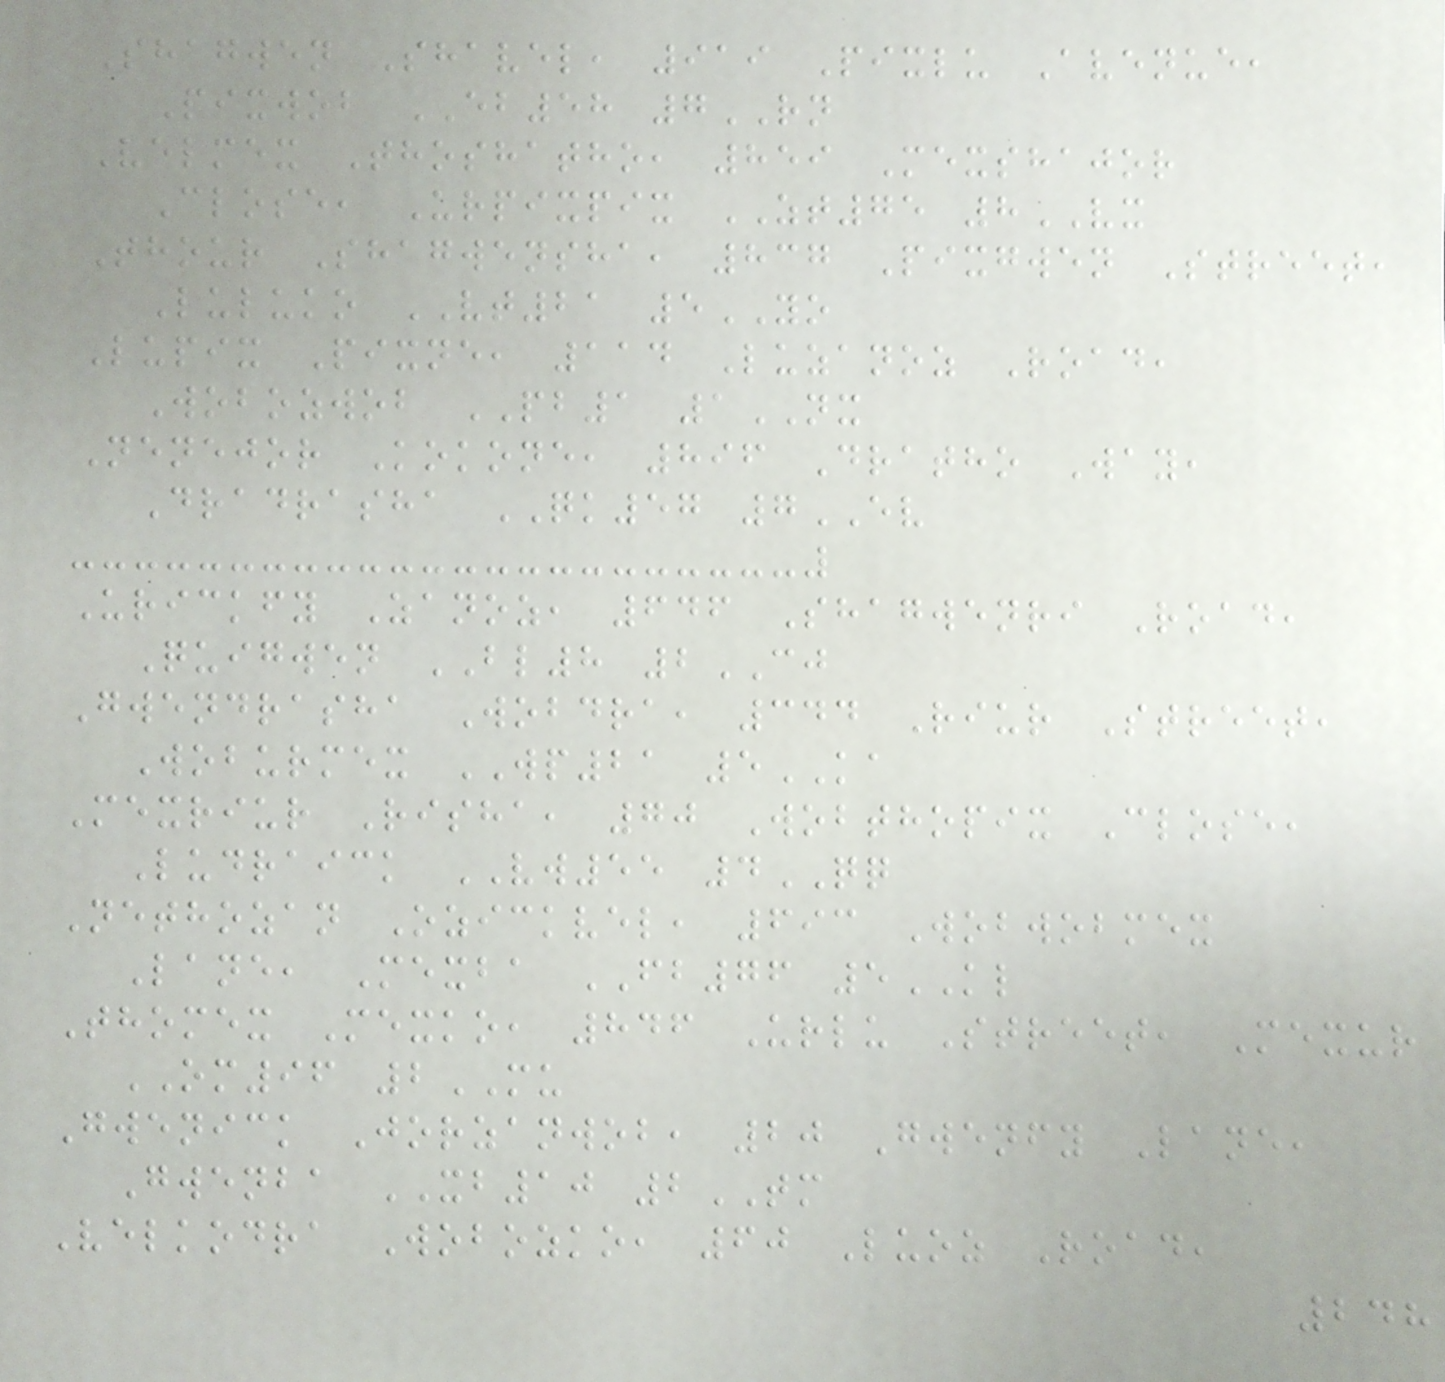Shagwen Shavel, 919 Pixlu Avenue,
Pixwob EB58 7RN
Velmex Thoshatho, 859 Mexshajor
Close, Urpixpix ZT75 8VX
Thour Shagwensha, 837 Pixgwen Street,
Luluko VT21 5YO
Lupix Pixne, 114 Luzanoz Road,
Wobozwob PB1 1NX
Nenejor Kokone, 896 Dratho Way,
Dradrasha QK57 7EV
Urickfy Zanoz, 646 Shagwenri Road,
Quigwen BL8 2CJ
Gwendrasha Wobdra, 344 Riur Street,
Woburmex WP21 5KA
Mexriur Risha, 70 Wobthopix Close,
Ludraick VW55 4QQ
Nethozan Ozickvel, 693 Wobwobmex
Lane, Mexba FB76 5KL
Thomex Mexko, 846 Urlu Street, Mexur
OM96 2MU
Gwenick Jorzanwob, 20 Gwenfy Lane,
Gwenba XB10 2TM
Velkodra Wobozko, 60 Luoz Road,
248
